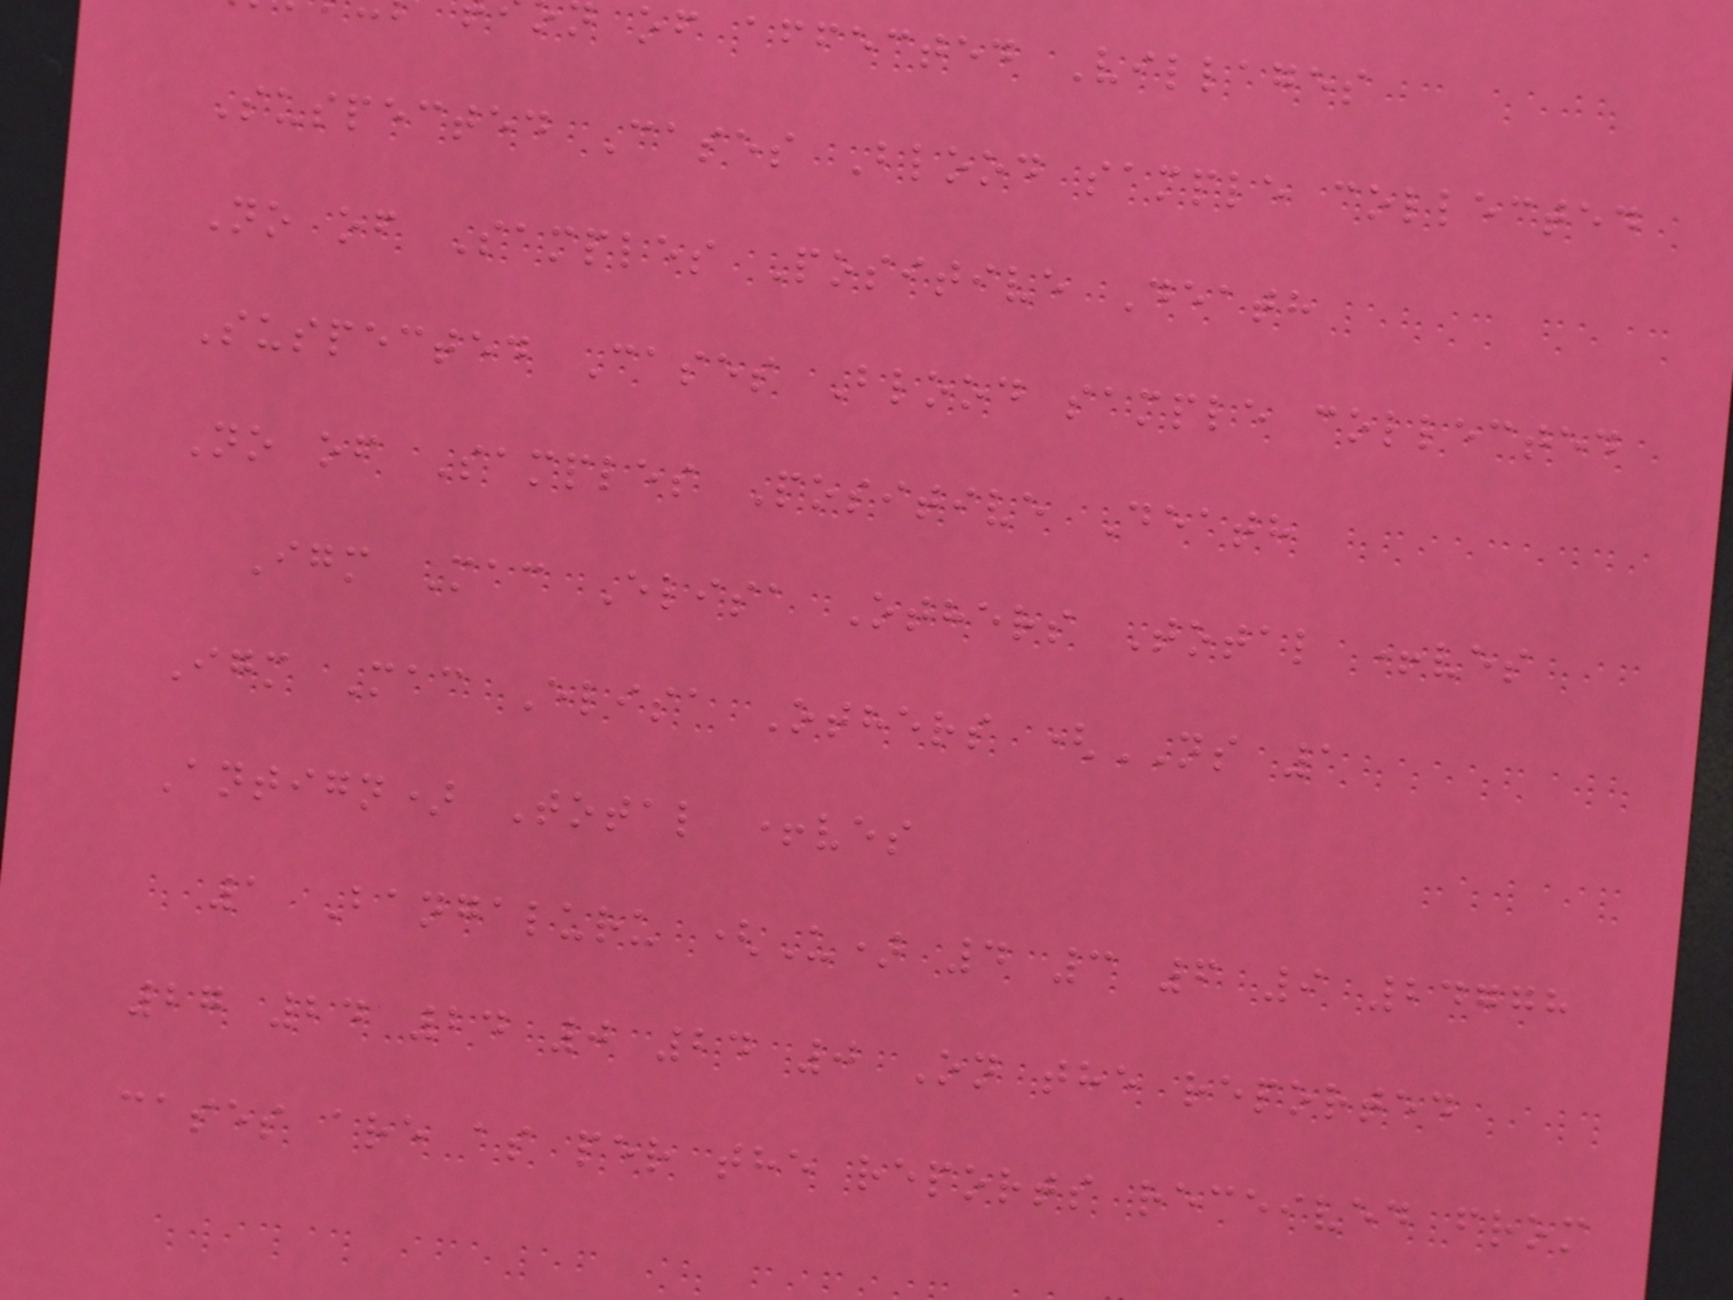of affected Villages
Suspected Cases Blood sample collected
No of Samples Positive Death
Suspected Cases Blood sample collected
No of Samples Positive Death
Igm Mac Elisa Others Total +ves
Igm Mac Elisa Others (NS 1
Antign) Total +ves
1 Bangaluru (U) 4 3 6 9 24778
27 24 24 0 24 0 On the reported
cases are as per the reports received from
